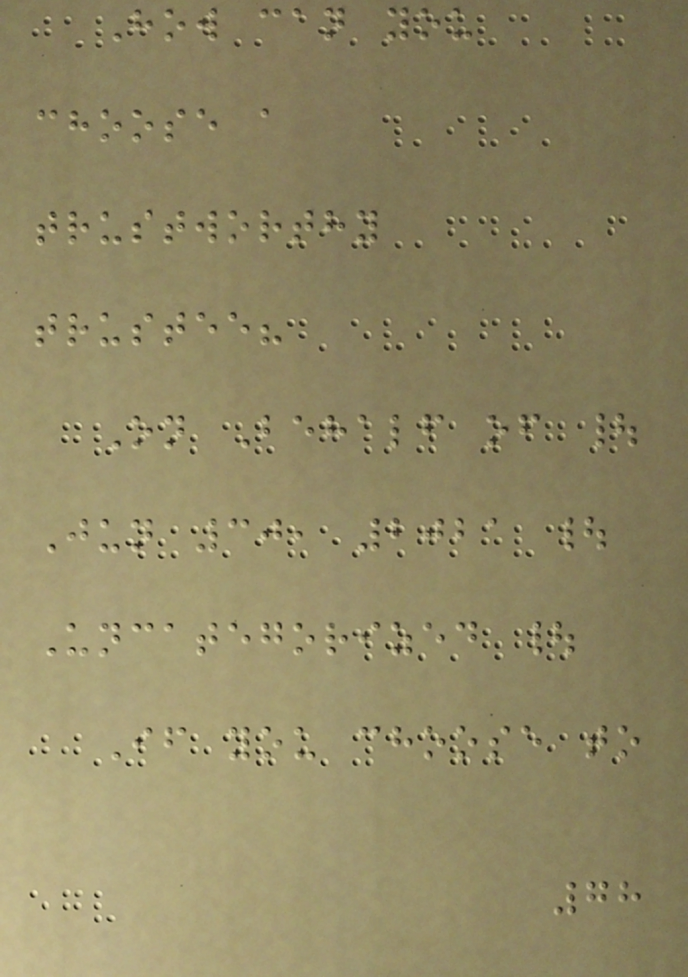How can you
choose a
trustworthy
trustee?
On Behalf of |
Jun 30, 2021 |
Uncategorized |
If you choose to
78
